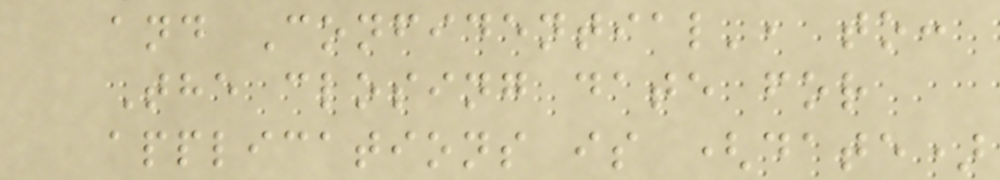and Confidential', to:
The closing date for
applications is (date)
